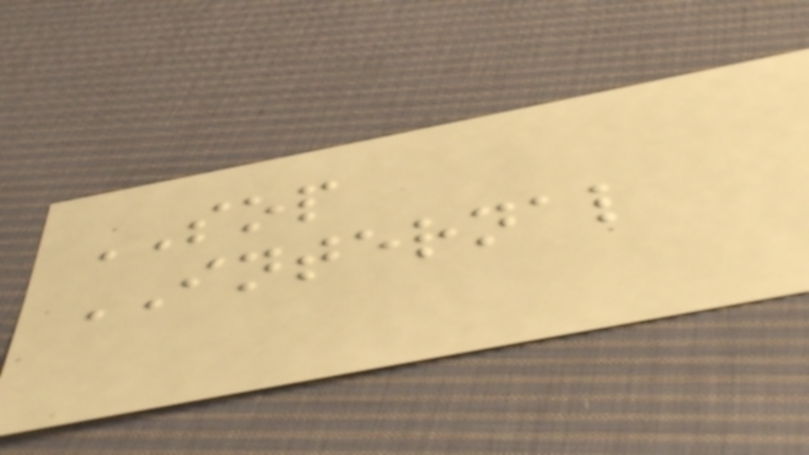SOP
INTERNAL
